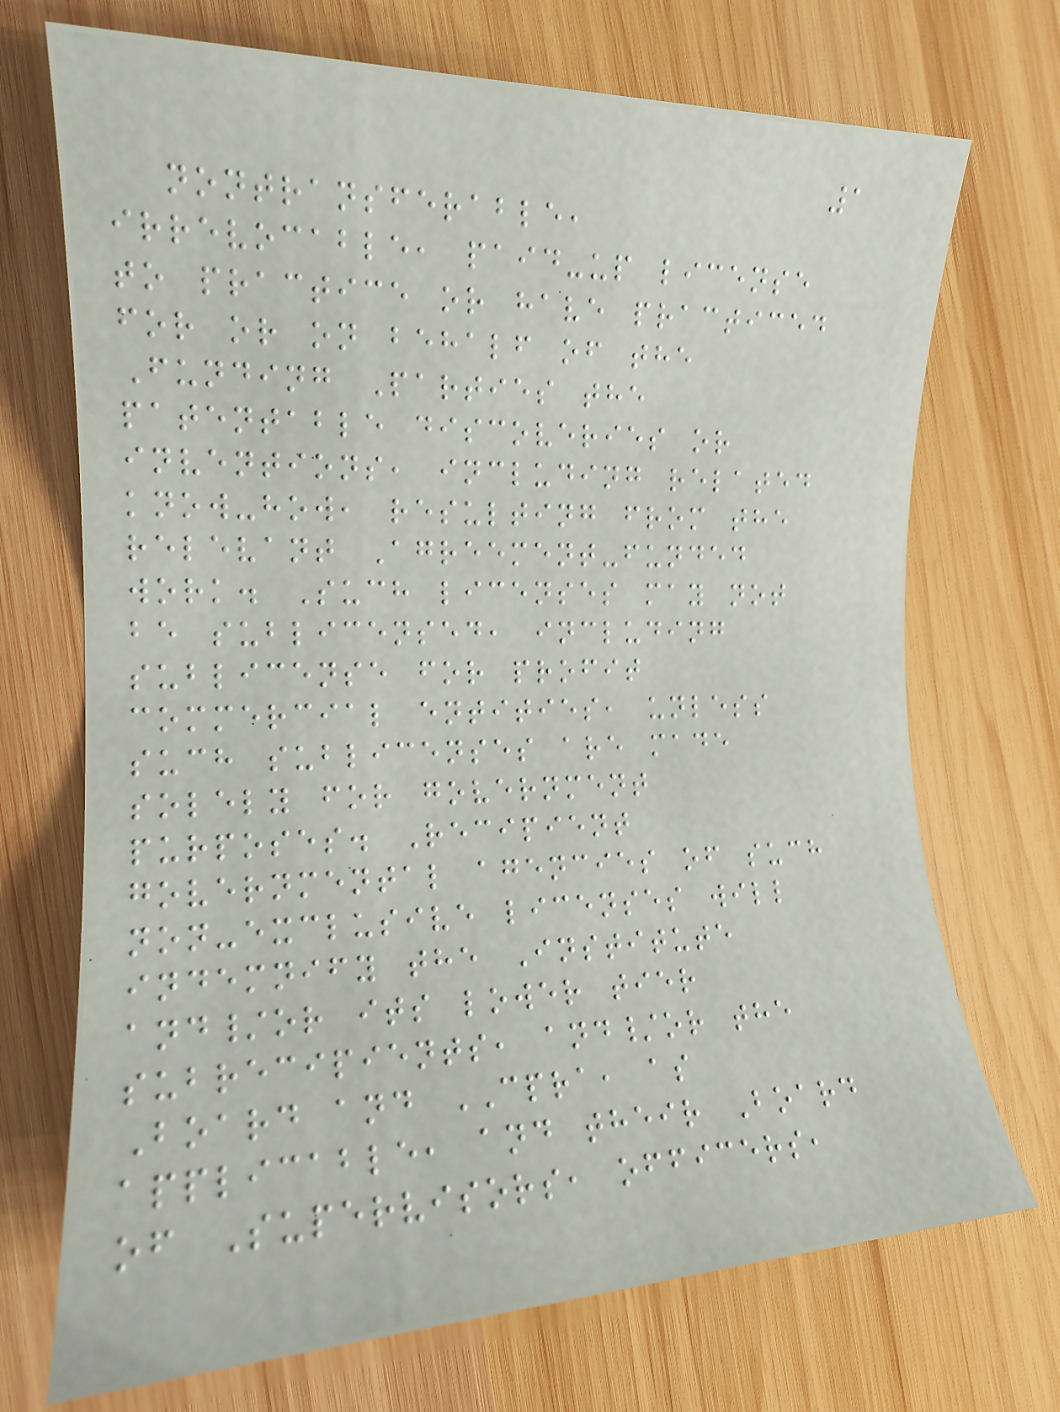1
nontransferable,
irrevocable, paid-up license
to practice or have practiced
for or on behalf of the
Funding Parties the
patentable discoveries or
inventions, including related
know-how, resulting from the
relevant Agreement-funded
work. Such licenses may not
be sublicensed, including
sublicense for profit
commercial entities, unless
such sublicenses are made
solely for government
purposes. Recipient
governmental agencies of such
non-exclusive licenses will
indemnify the Institute
and/or its lower tier
subrecipients, and/or the
Board and CPRA, as
applicable, and their Board
of Supervisors, officers,
